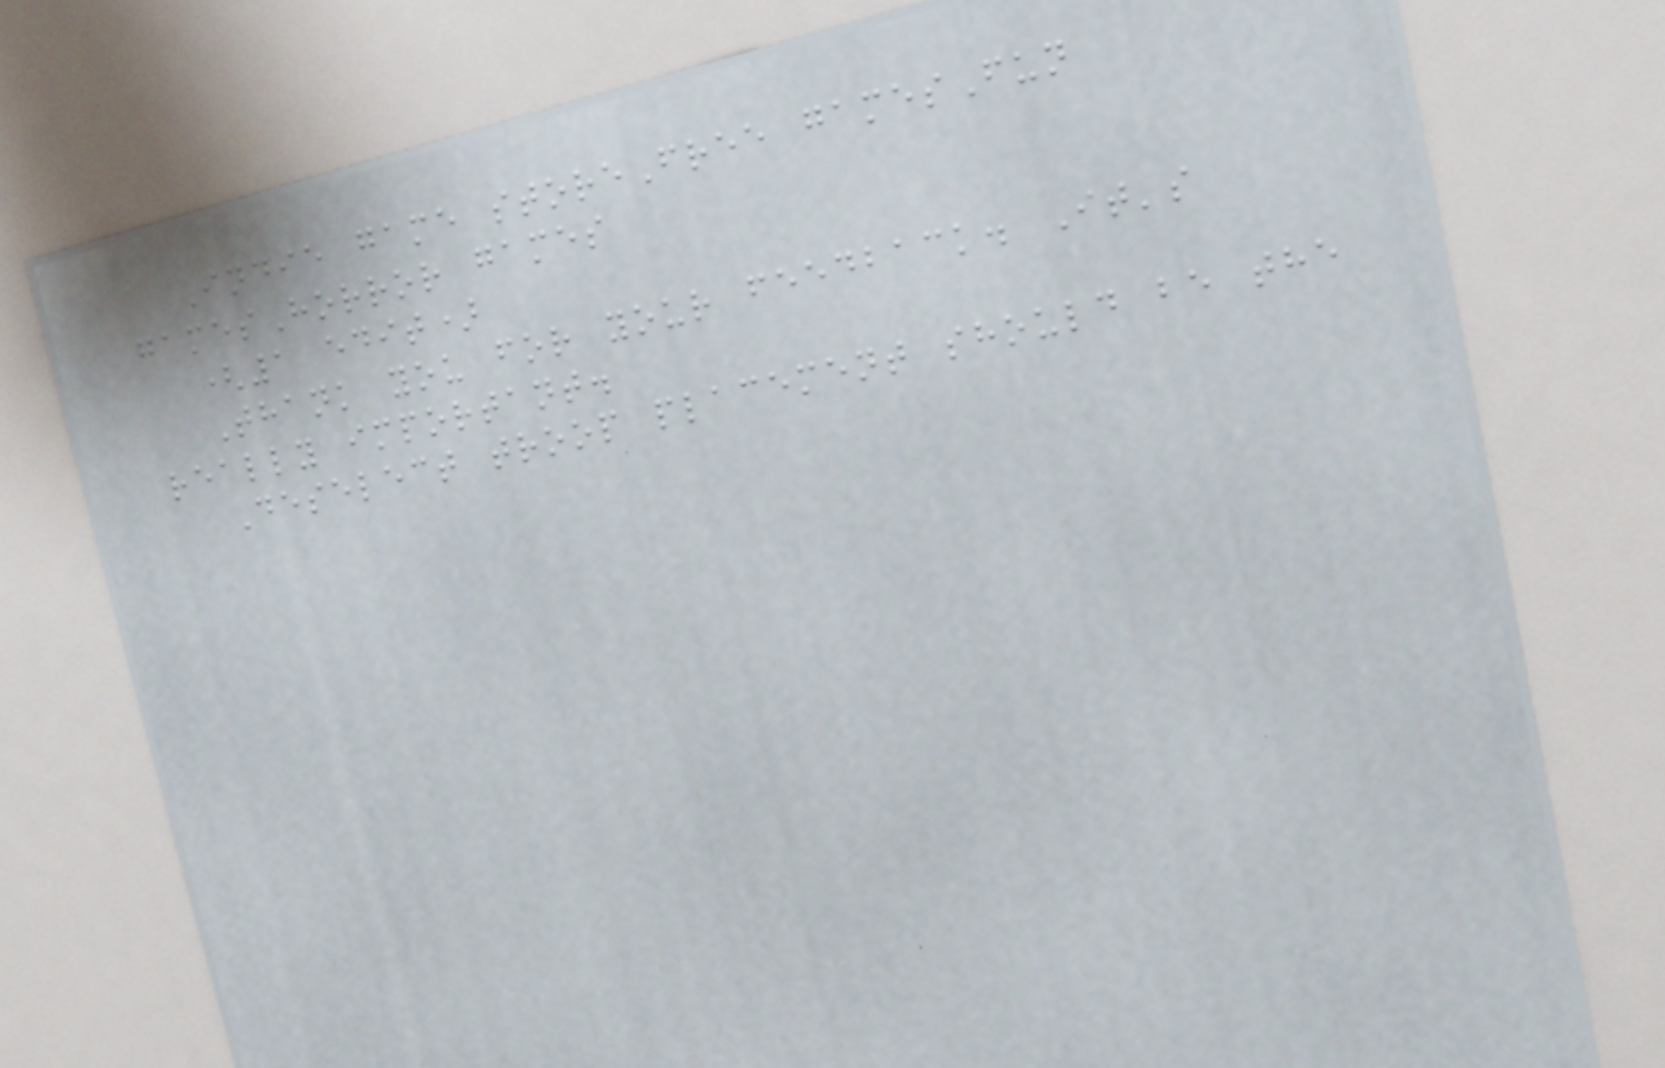Indie game storeFree gamesFun
gamesHorror games
(1 edit)
Thank you for your feedback. It's
really important.
Deselect troop placement should be the
